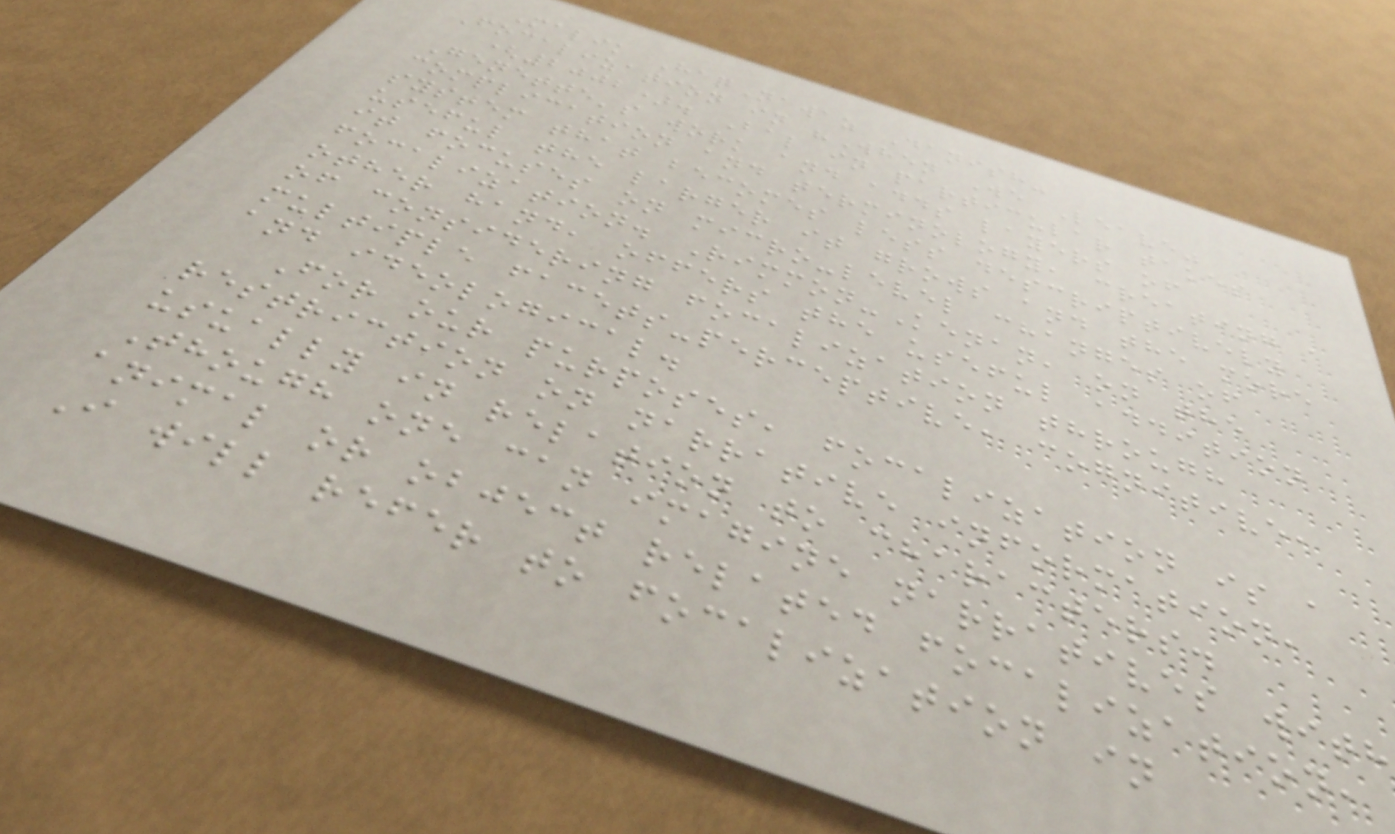Malik HaqNawaz Danish-
Focalization in "When We Leave"
(2002). Bal in particular takes
Genette's work and adds layers of
complication and terminology, creating a
system that becomes less descriptively
useful the larger it grows and the more
it focuses on micro-level changes of
focalization. Rimmon-Kenan, on the
other hand, offers the useful addition
of considering focalization through
multiple facets-perceptive, cognitive,
and ideological.
For our purposes, focalization is a
restriction on narrative information,
usually in relation to characters.
Though one can imagine narratives with
animal or object related focalization,
I will refer to focalization in
